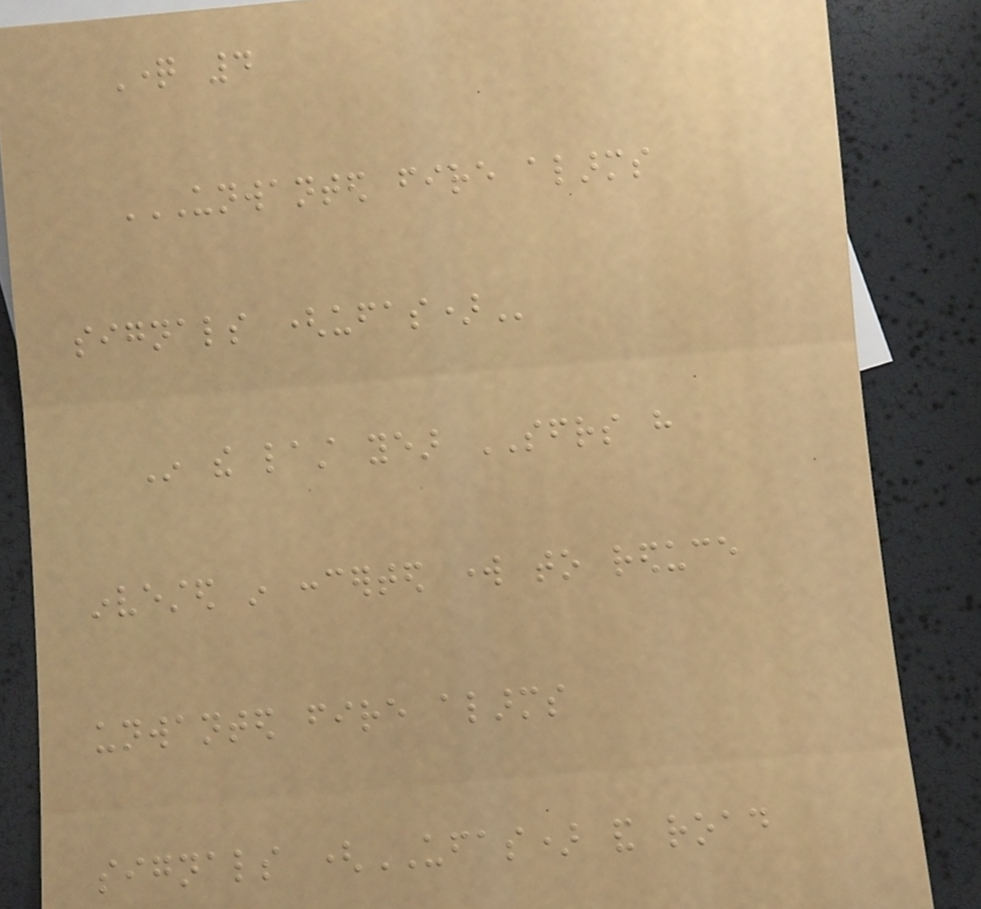Question 4
UNWANTED FIRE ALARMS
SIGNALS (UFAS)
In the last year SFRS have
invested in concerted work to reduce
unwanted fire alarms
signals (UFAS) and road
